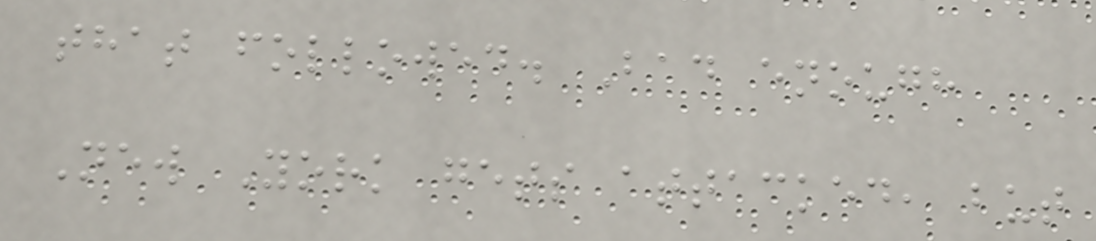that followed. Bad enough
New York gets attacked, but
